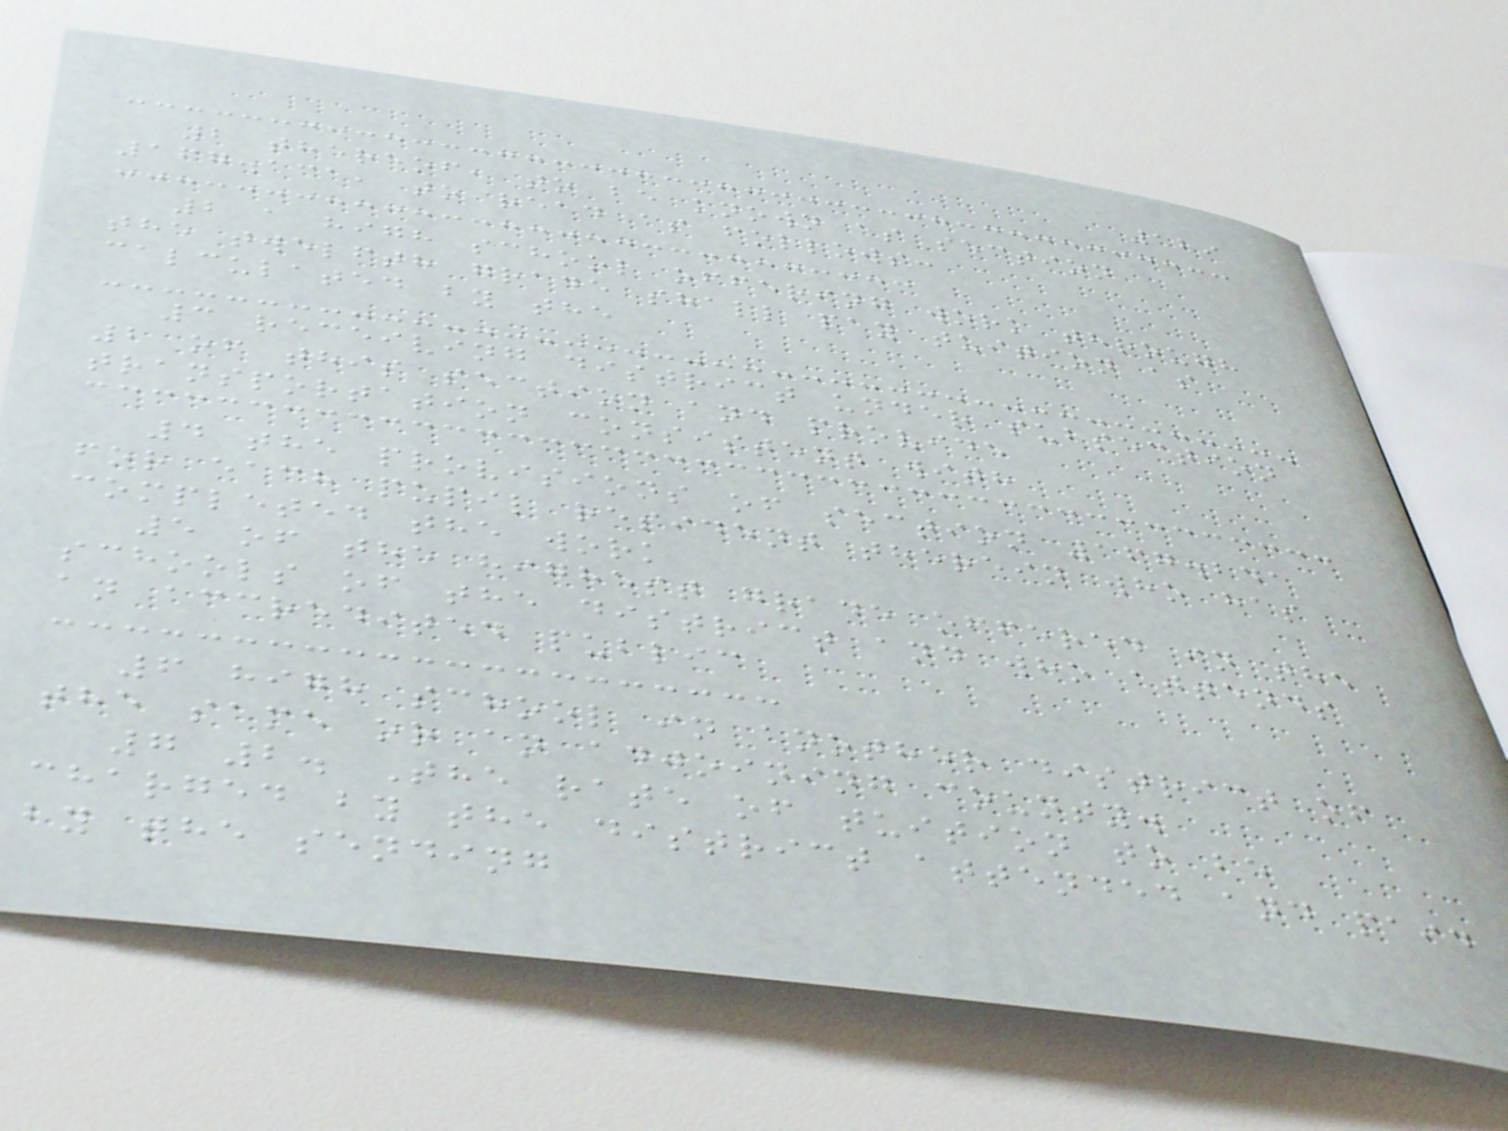129
2 thereof, to be known as section
167.131, to read as follows:
2 a high school offering work through
the twelfth grade shall pay tuition as
calculated by the
3 receiving district under subsection
2 of this section and provide
transportation consistent with
4 the provisions of section 167.241
for each pupil resident therein who has
completed the work
5 of the highest grade offered in the
schools of the district and who attends
an accredited public
6 high school in another district of
the same or an adjoining county.
7 2. The rate of tuition to be
charged by the district attended and paid
by the sending
